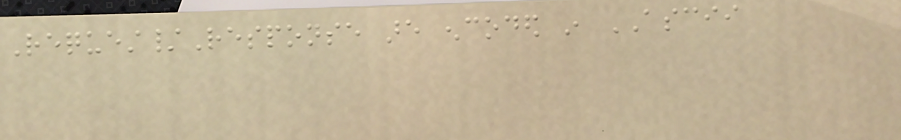Request/Response are encoded in ASCII
